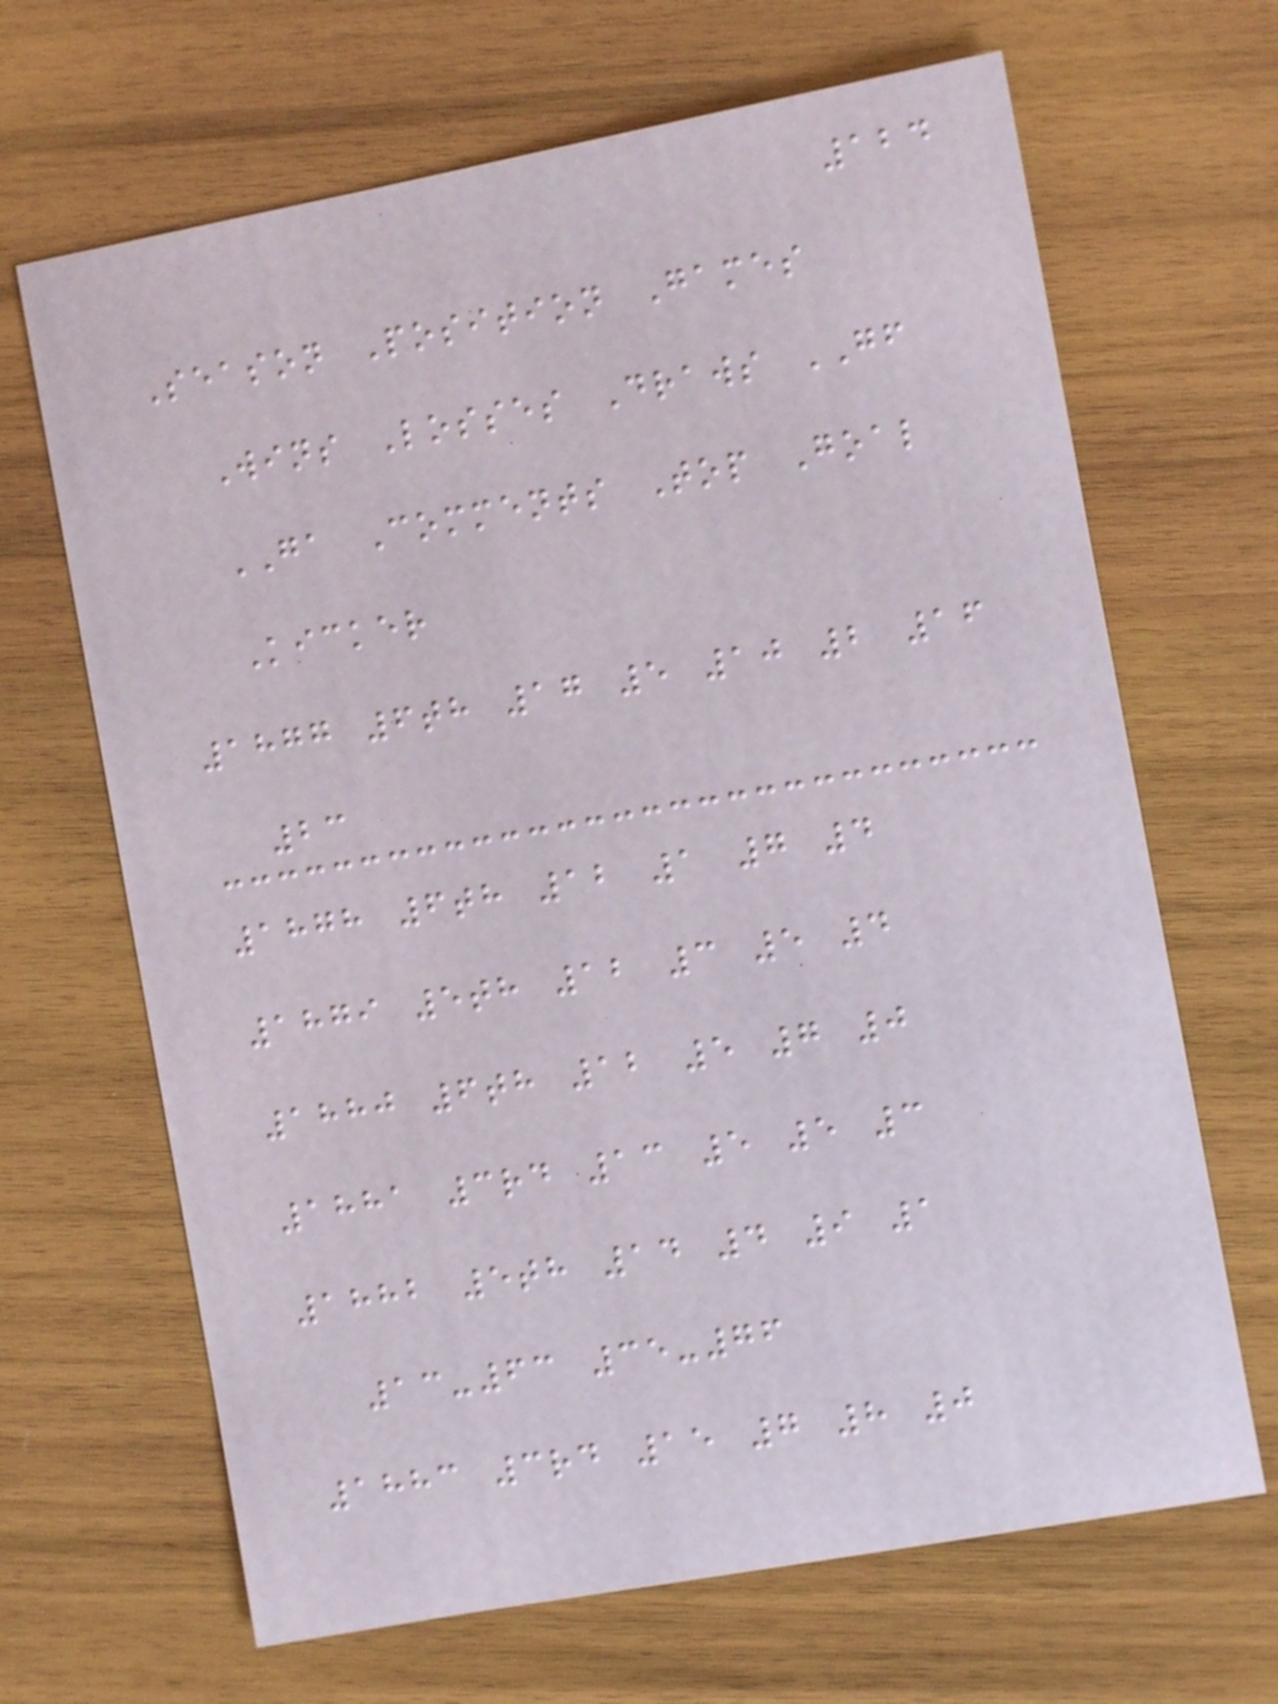124
Season Position Games
Wins Losses Draws GF
GA Comments Top Goal
Kicker
1877 6th 17 5 10 2 16
23
1878 6th 12 1 7 4
1879 5th 12 3 5 4
1880 6th 12 5 7 0
1881 3rd 13 5 5 3
1882 5th 14 4 9 1
13-63 35-76
1883 3rd 15 7 8 0
